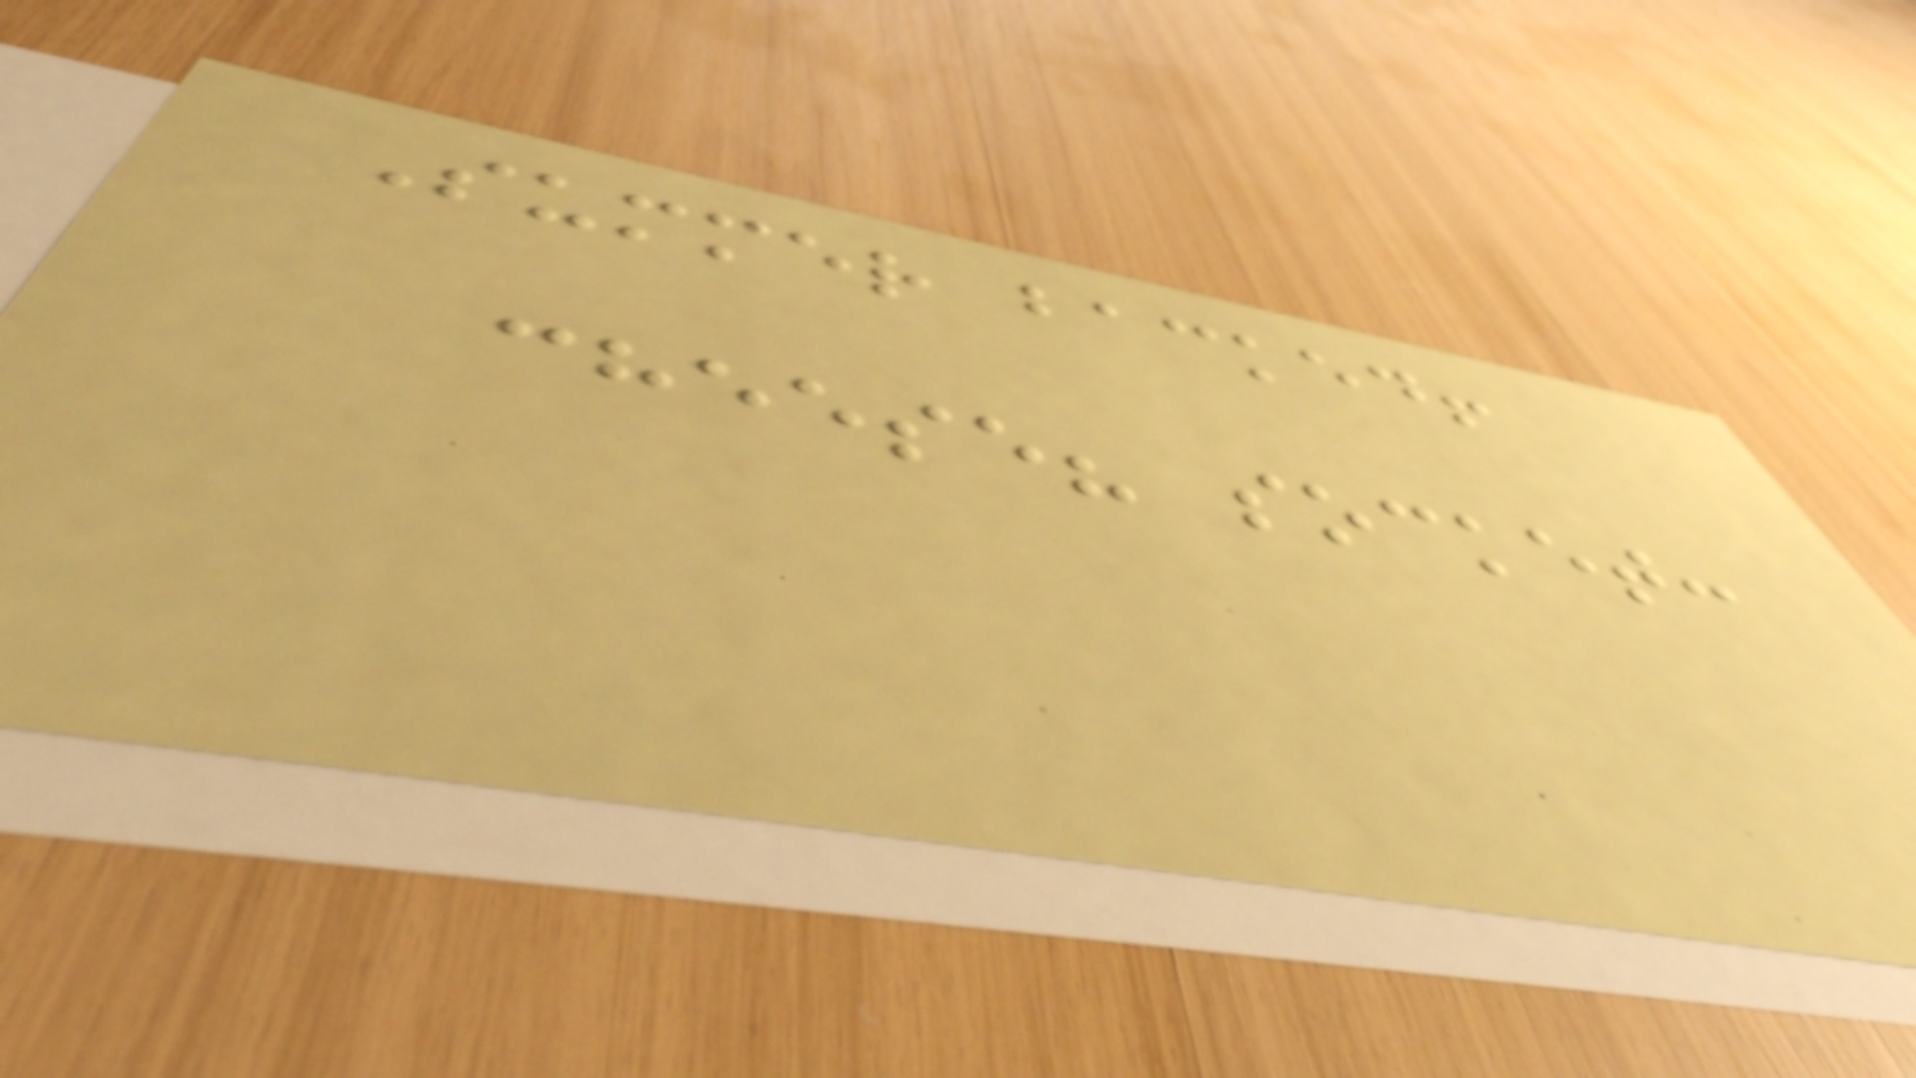Summer backed!
cheese? socket:
